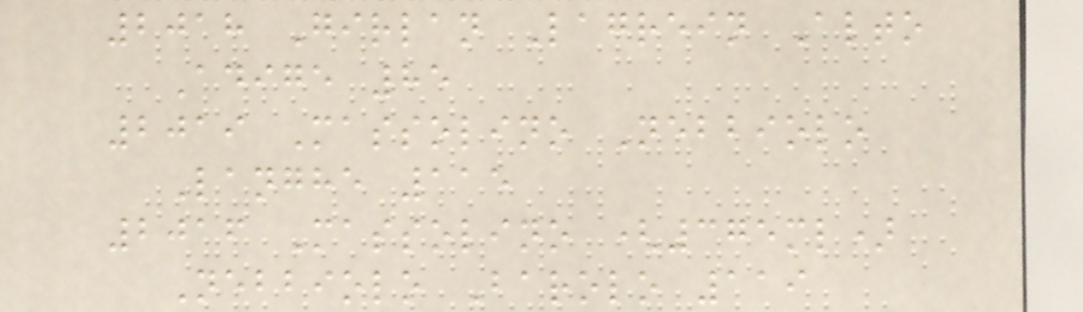2018 Girlan Lagrein Alto
Adige 85
2019 Massolino Nebbiolo
Langhe 115
2016 Massolino (375ml)
Nebbiolo Barolo 119
